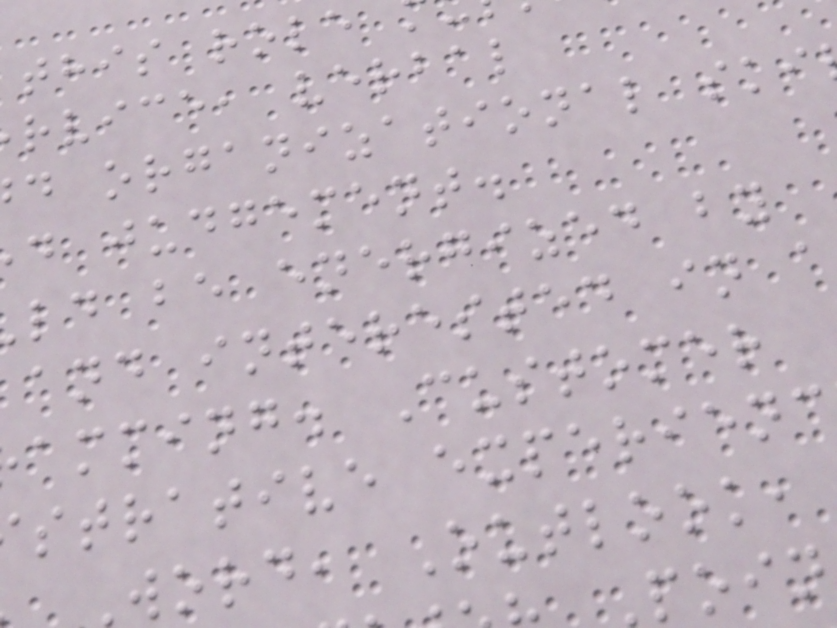rvice, verbal
d organizational ski
d judgement.
ld be energized by
and interested in a
amming. Customer
strative experienc
word, Outlook,
